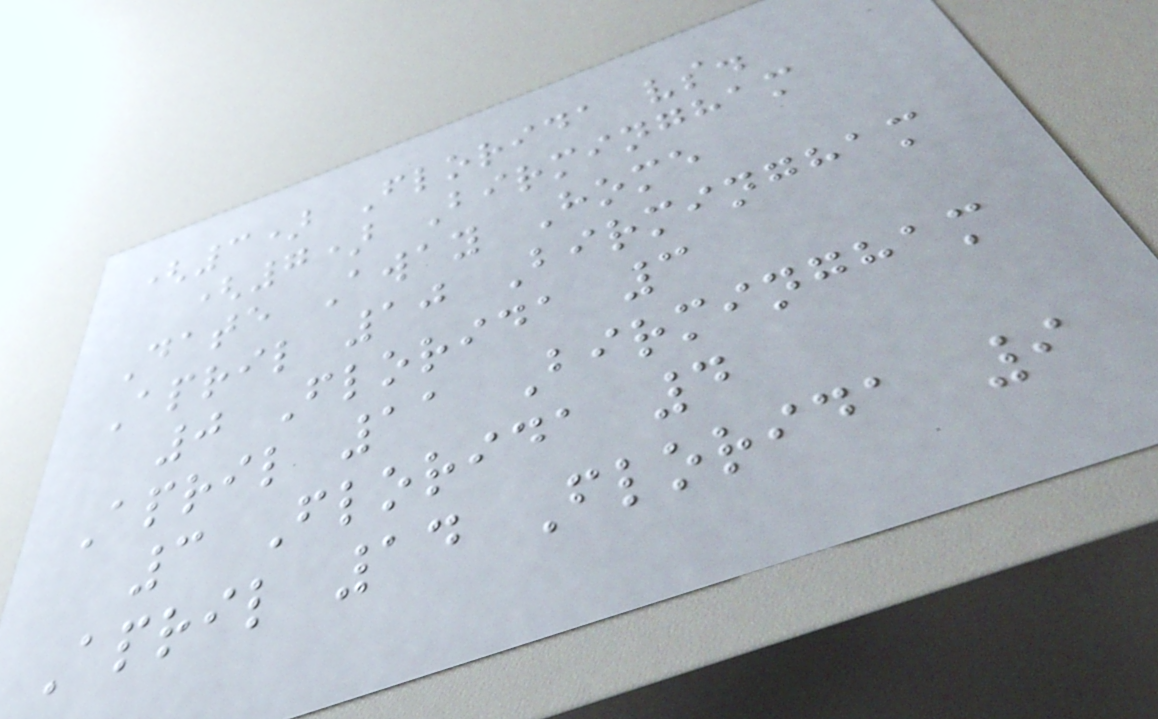(3) Florida vs.
(7) Birmingham
Date Away Home
April 10 Birmingham
0 Florida 3
April 11 Birmingham
3 Florida 4
April 14 Florida 9
